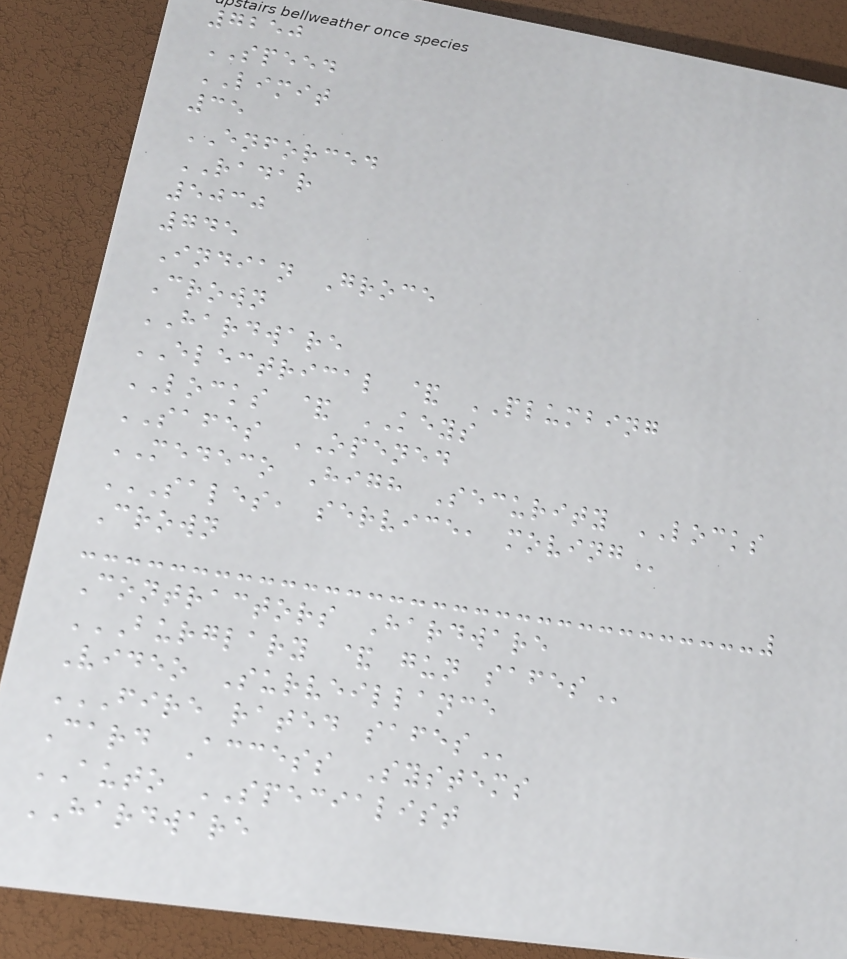7250
SPEED
LIMIT
35
ENFORCED
RADAR
5030
745
Indian Groce
Crown
HARDWARE
ELECTRICAL & PLUMBING
LOCKS & KEYS
SAFES OPENED
MEDECO High Security LOCKS
SALES, SERVICE, MOVING
Crown
Contractors Hardware
BURGLARY & GUN SAFES
Video Surveillance
FIRE RATED SAFES
Card Access Systems
AUTO SPECIALIST
HARDWARE
